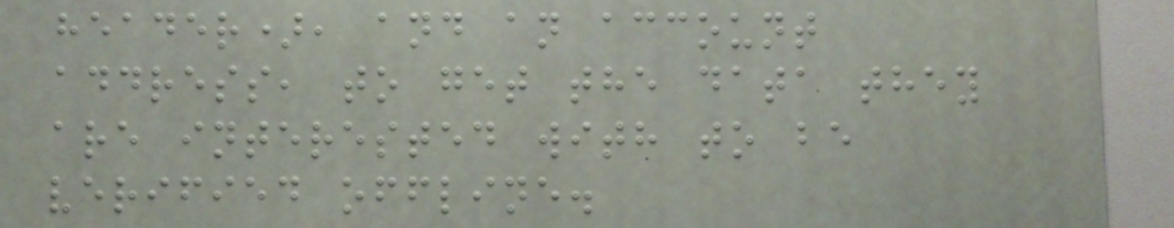header), and an account
address, to get the data they
are interested with to be
verified offline.
